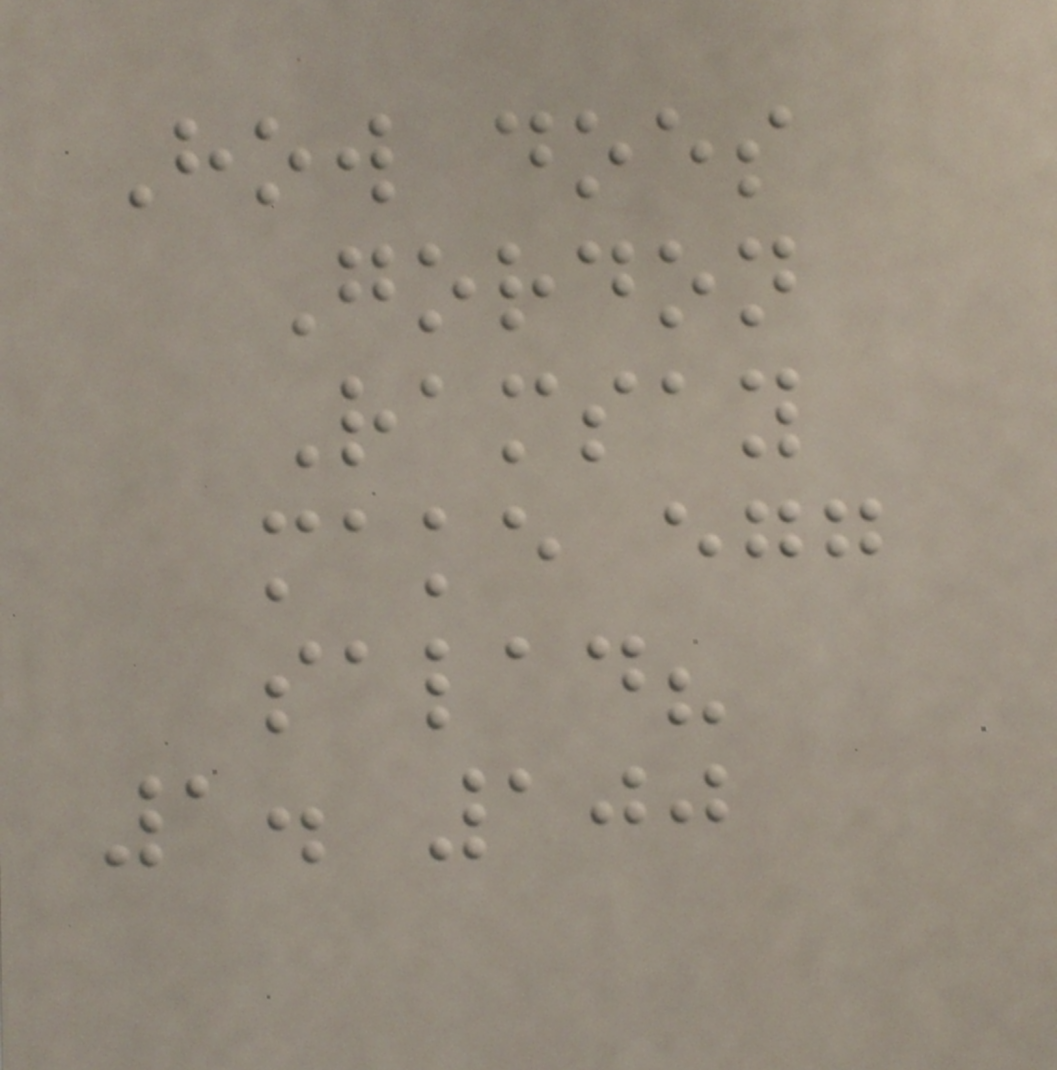How does
Gordon
Ramsay
make egg
salad?
1. 100
